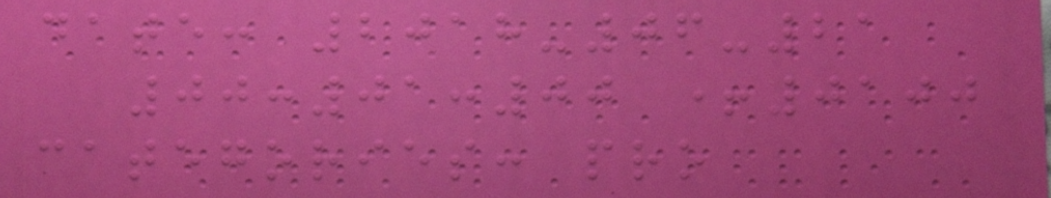date: 2018-06-21
00:01:00 +0100
categories: pro
